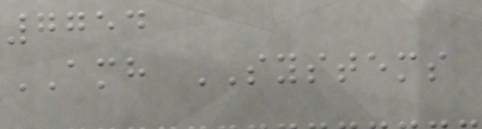7754
AMH SYSTEMS
